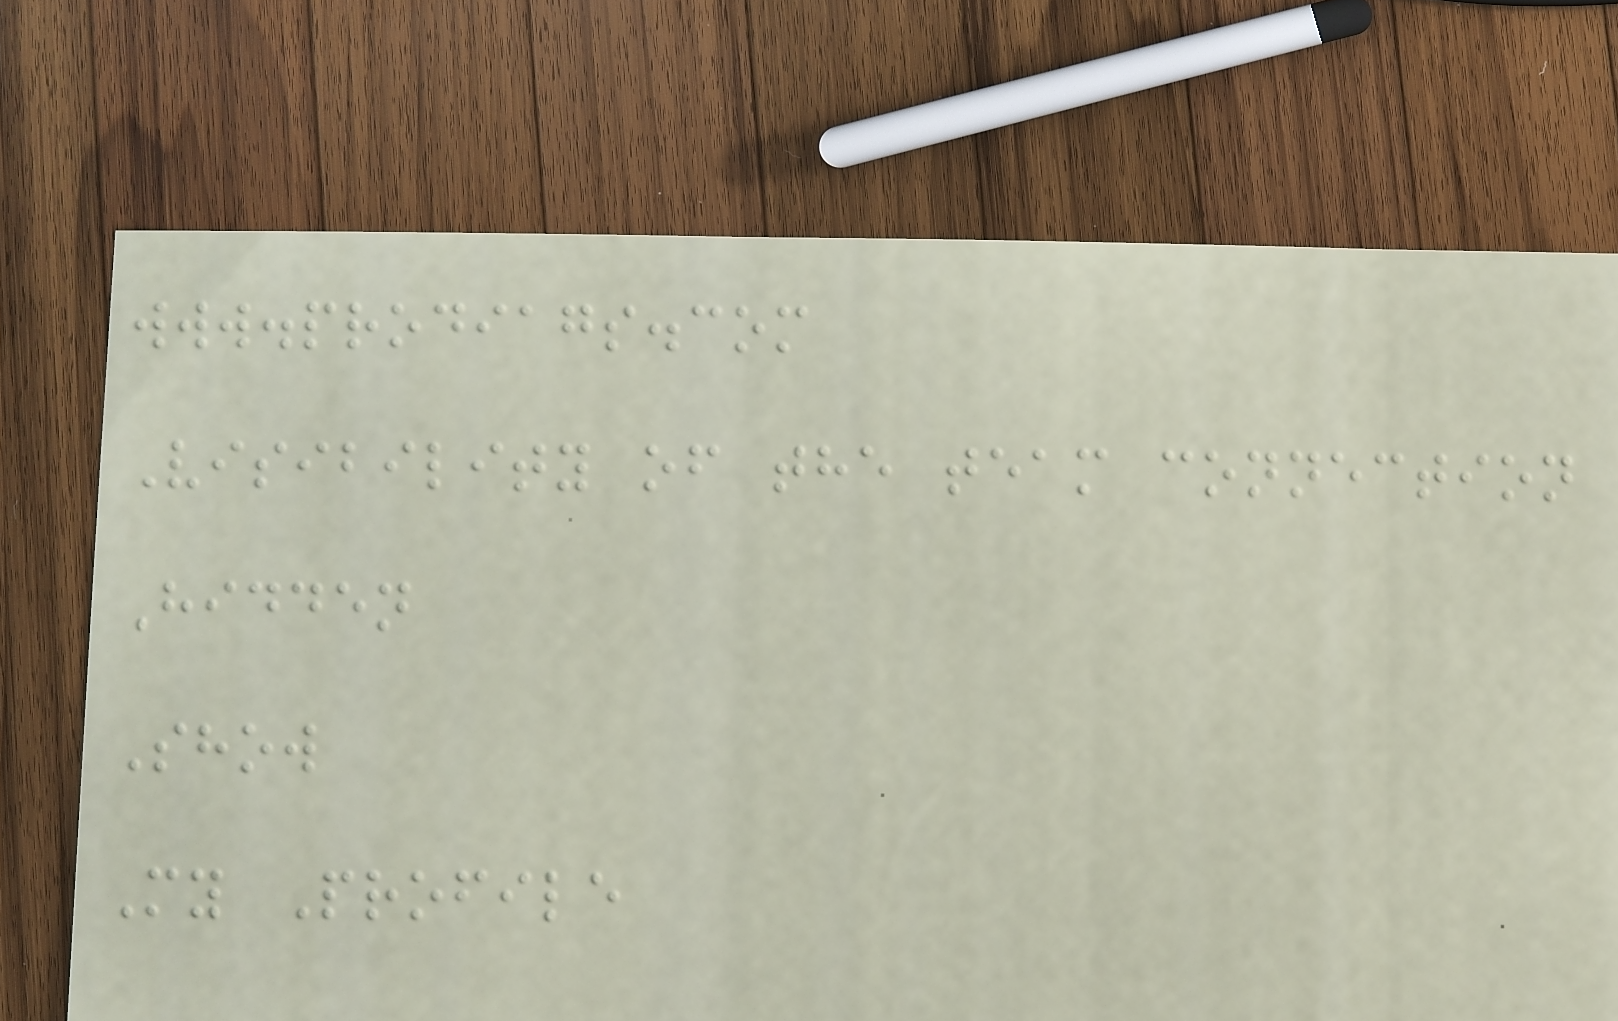www.prodiags.com
Visibility of the team connection
Hidden
Show
My Profile
